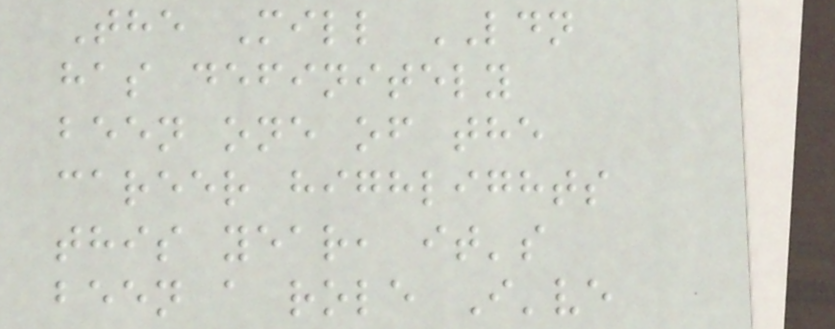The Mill LDN
has definitely
been one of the
career highlights
this year, it's
been a role I've
